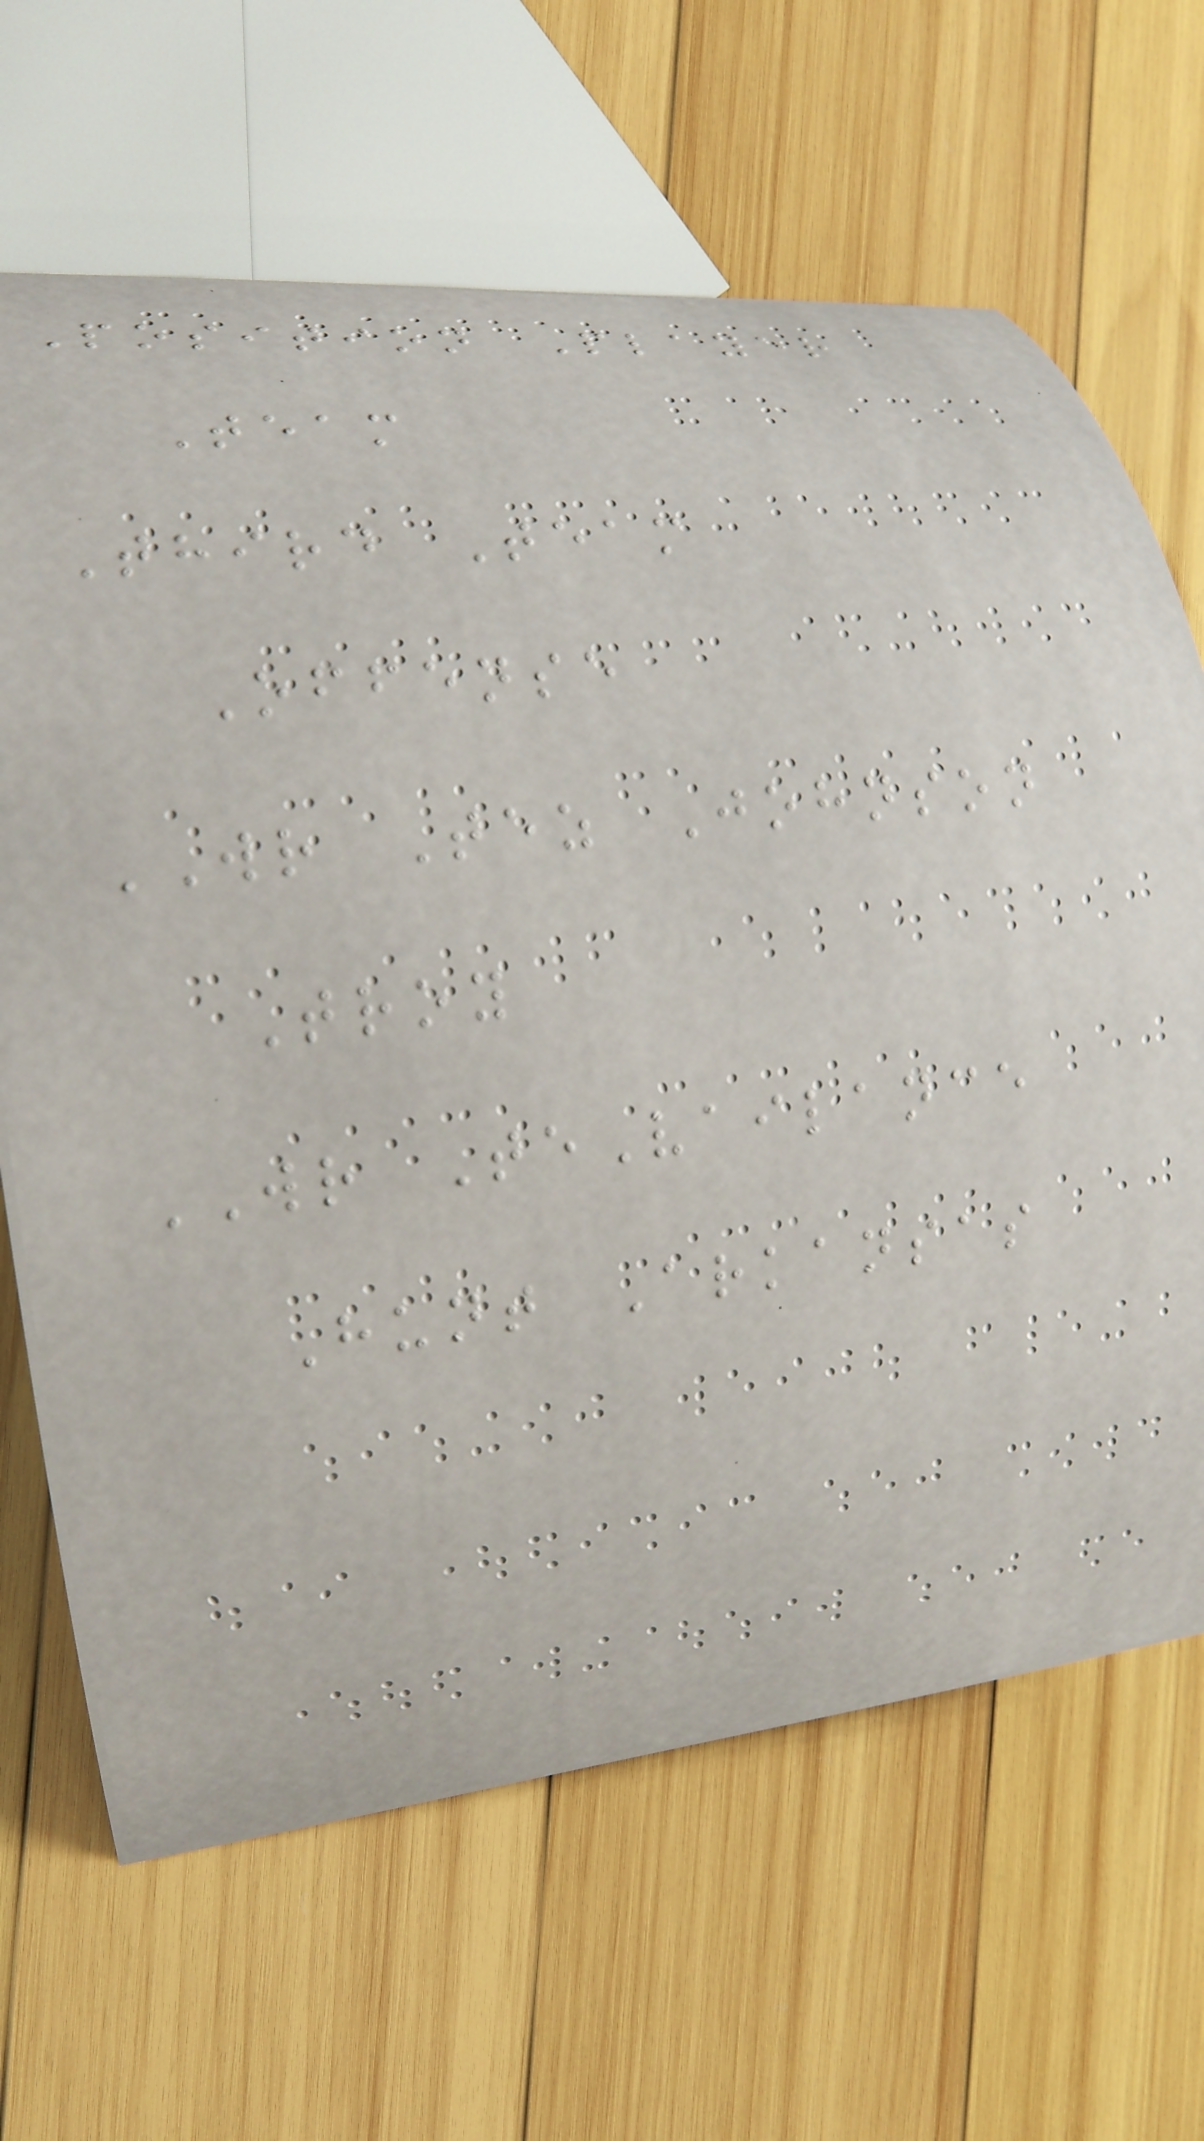Position Player
Team
Third Team
Offense
WR Tez Johnson
Troy
WR TeVailance
Hunt Arkansas
